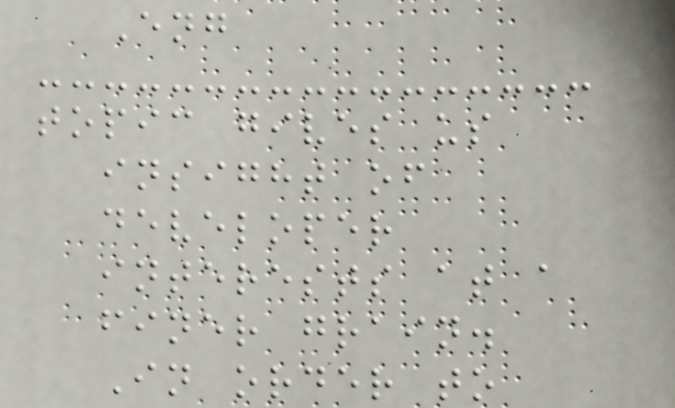Eng
topic gives us
insight of
developer
interests at a
finer grain.
In order to
